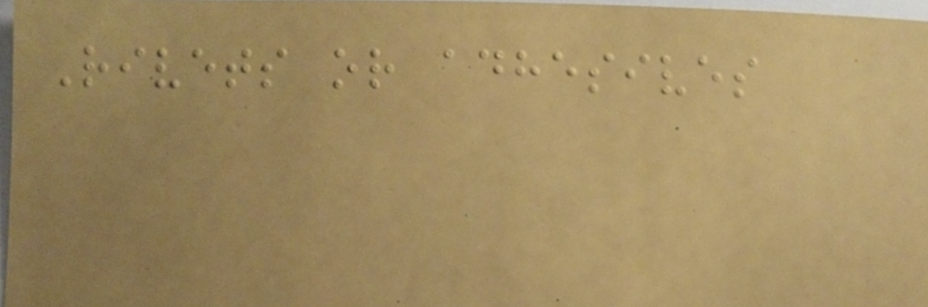Rivets or adhesives
